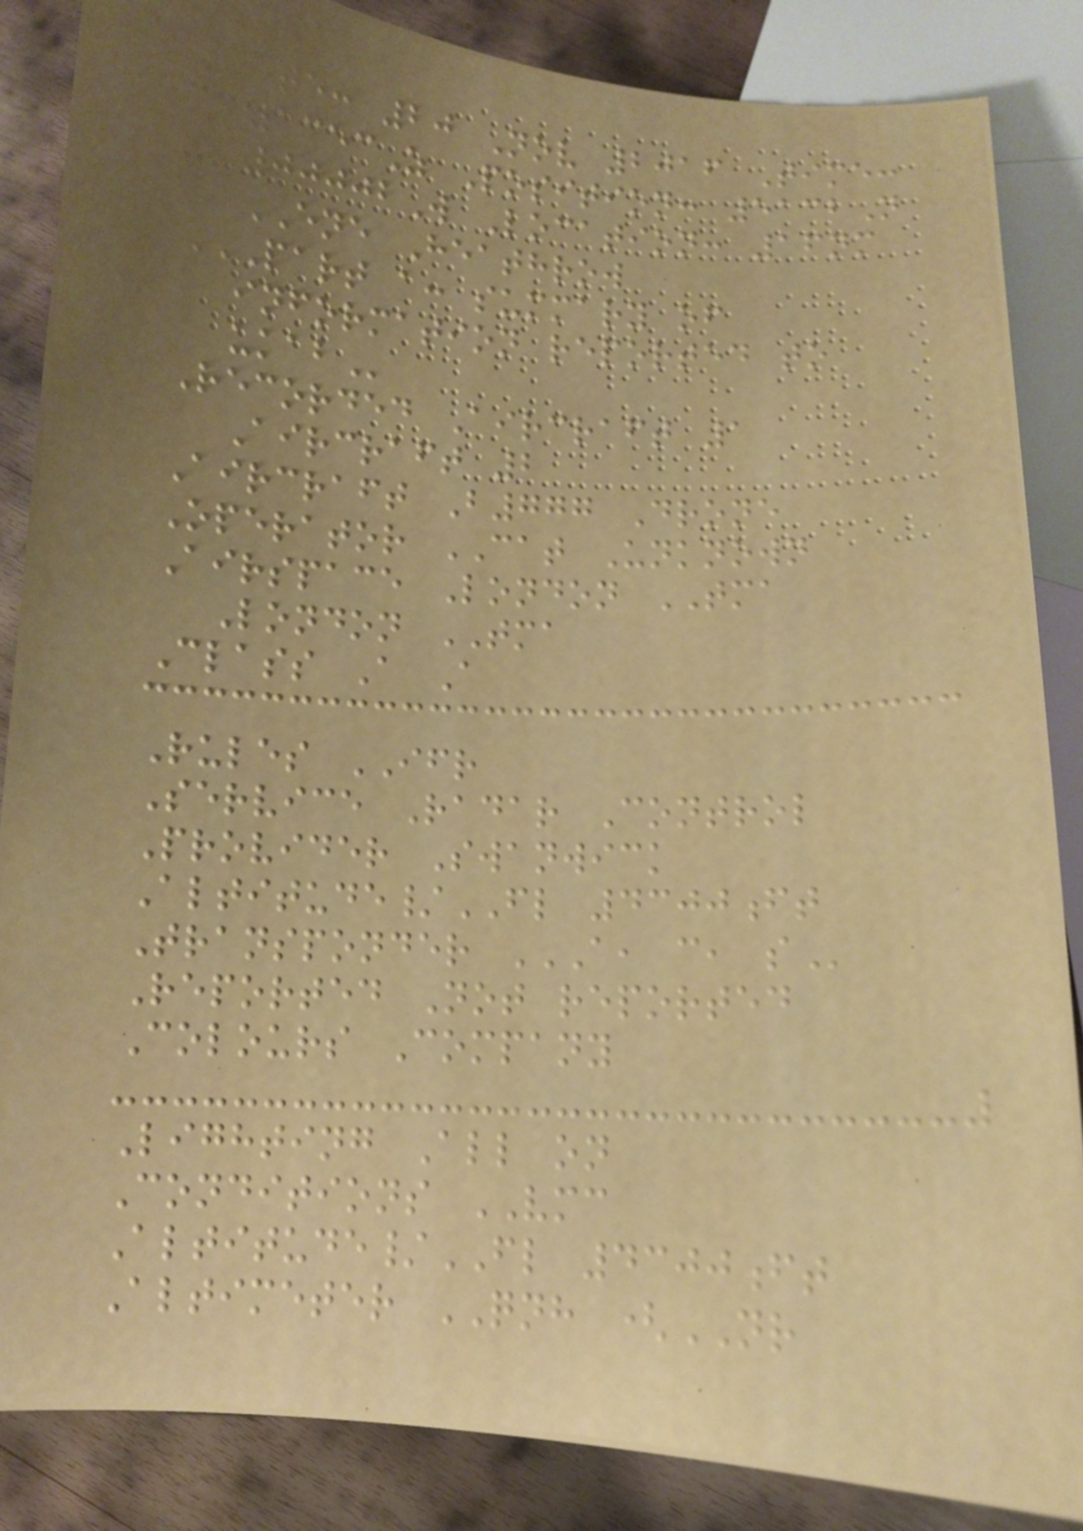Date: 20 Nov 2016 Time:
1353Z Position: 5132N
00002W Location: 16nm
ENE Heathrow
PART A: SUMMARY OF
INFORMATION REPORTED TO
UKAB
Recorded Aircraft 1
Aircraft 2
Aircraft B777 Drone
Operator CAT Unknown
Airspace London TMA
London TMA
Class A A
Rules IFR
Service Radar Control
Provider Swanwick
Altitude/FL 4300ft
Transponder A, C, S
Reported Not reported
Colours Company
Lighting All on
Conditions VMC
Altitude/FL 4300ft
Altimeter QNH (NR
